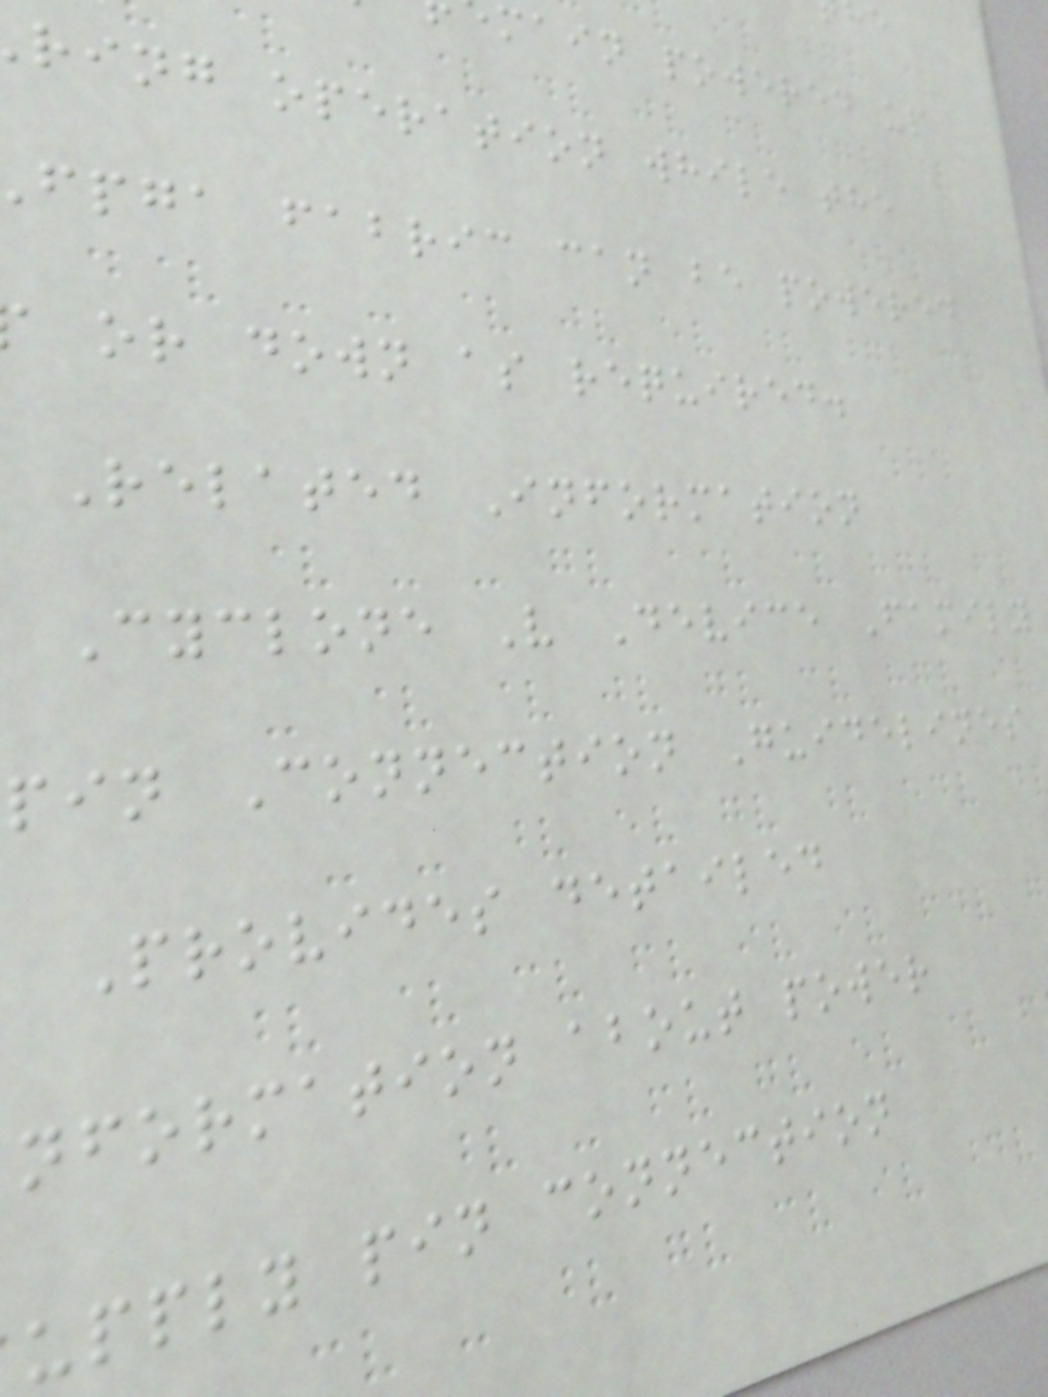main powered up
ring operation while the
fpga fabric can be powered
or down as required.
Related Information
Cyclone V Device Family
pin Connection Guidelines
Provides detailed
nformation about power
upply pin connection
